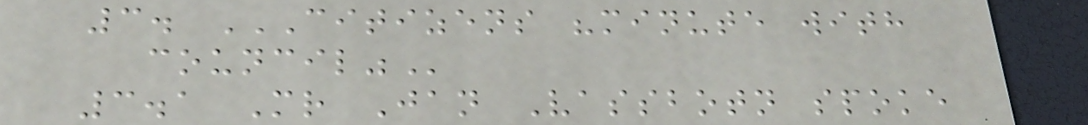3. CITIZENS "MINUTE WITH
COUNCIL"
3.1 Mr Jan Vassbotn spoke
